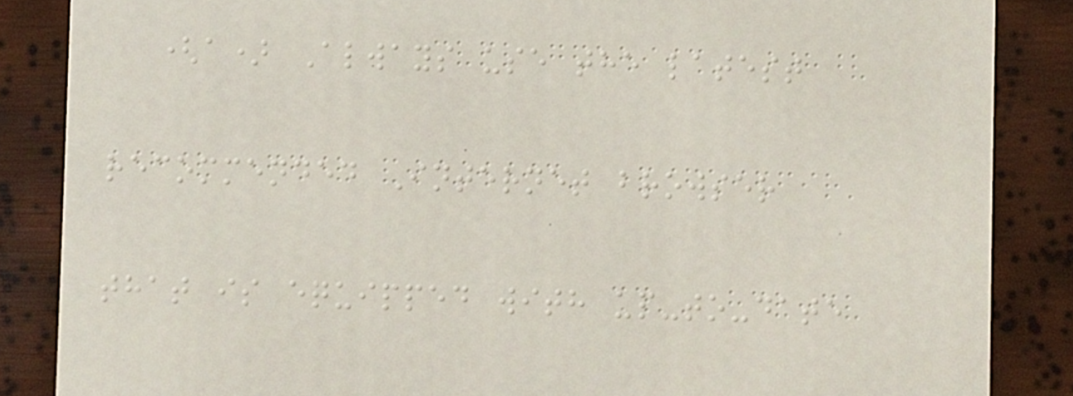(a) Always use the latest
recommended Internet browser
that is equipped with up-to-date
